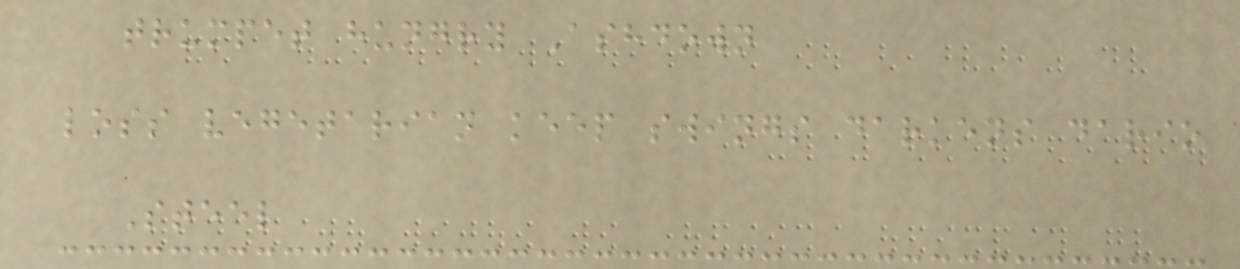trumpet hungry Ashdown
loss vegetarian keep swings darkens dario
Steel
